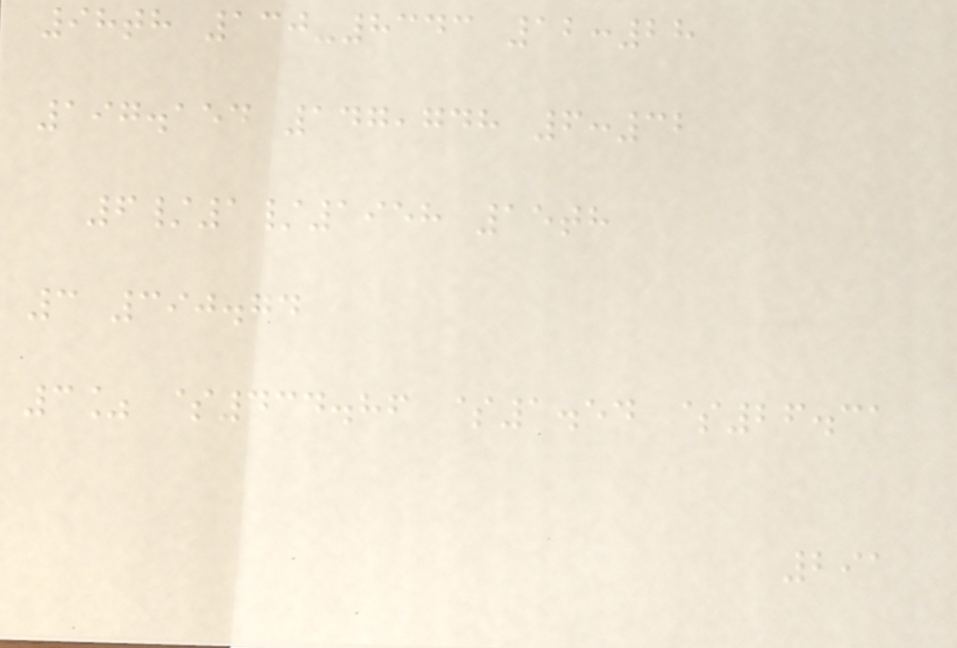98th 130-8343 12:28
197.154 147,748 6:32
6/1/1958 15th
3 390.74
3% $434.86 $1.54 $26.31
291
